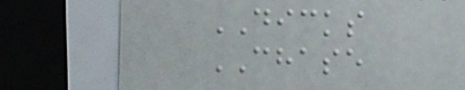DICKS
CHASE
